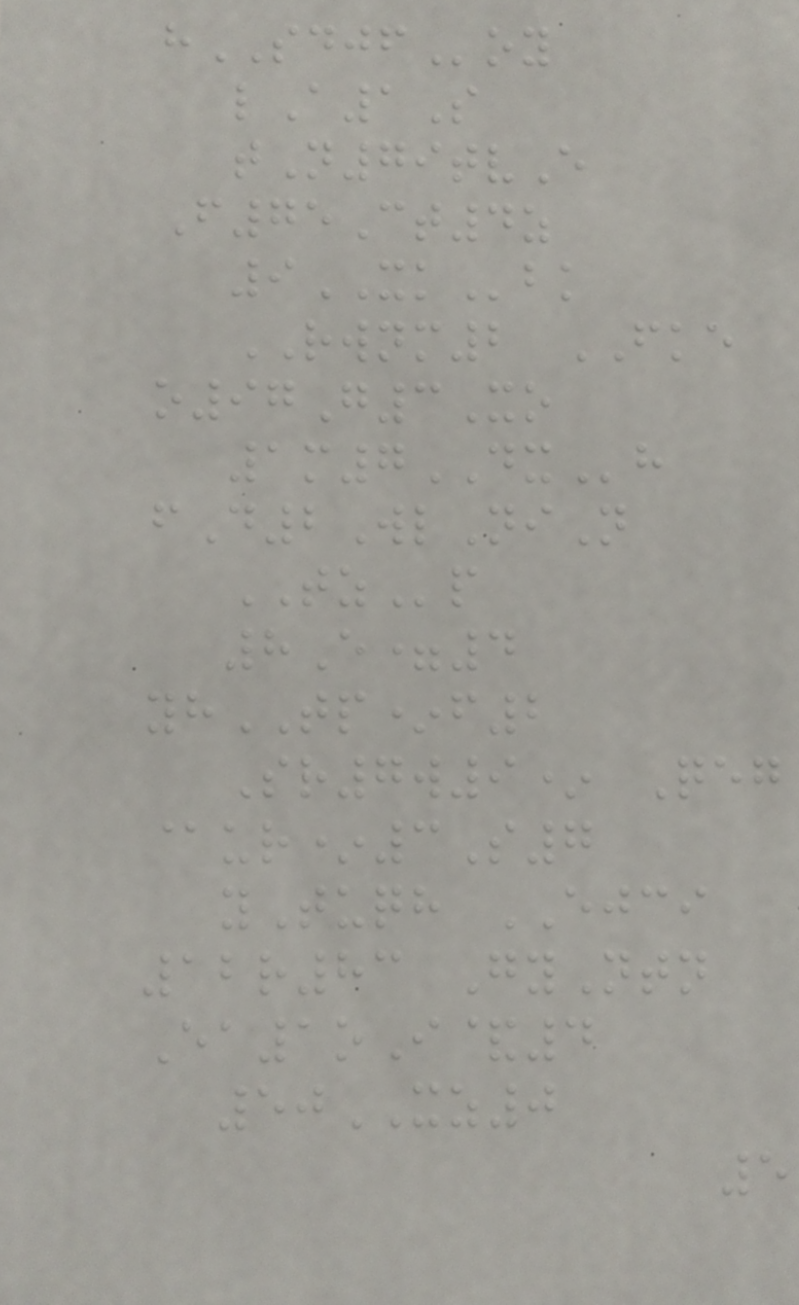hSDJFoy
lA1S
tN79tvE
F75Ct4z
9XKbk
RWNM2 FKE
o97G3Xo
1m7DXh
fD2WlNiN
TZp
8E=4
yhTP*f2
Sr7w9* Qeg
@ur*3S7
yTuqh EJCI
12r83 GyNtn
Ea1oI&4
50XZ0
5
